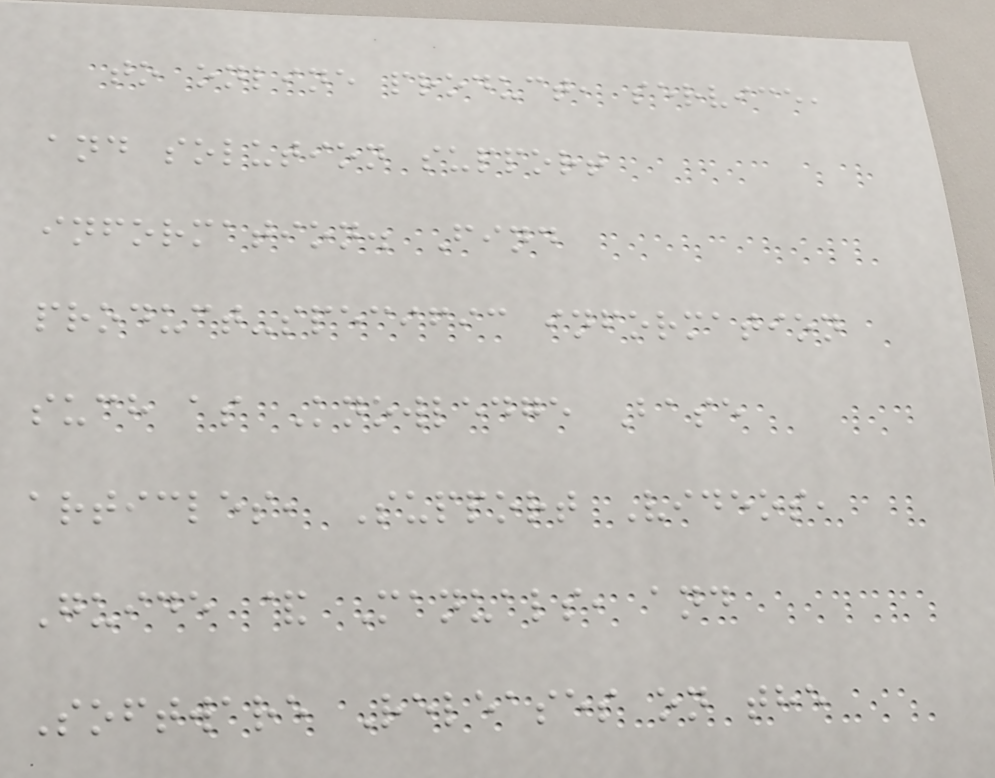to online product, service,
and solution support
information. Find
product-specific information
such as Knowledge Base
articles, Support Videos,
Guide & Manuals, and
Software Releases on the
